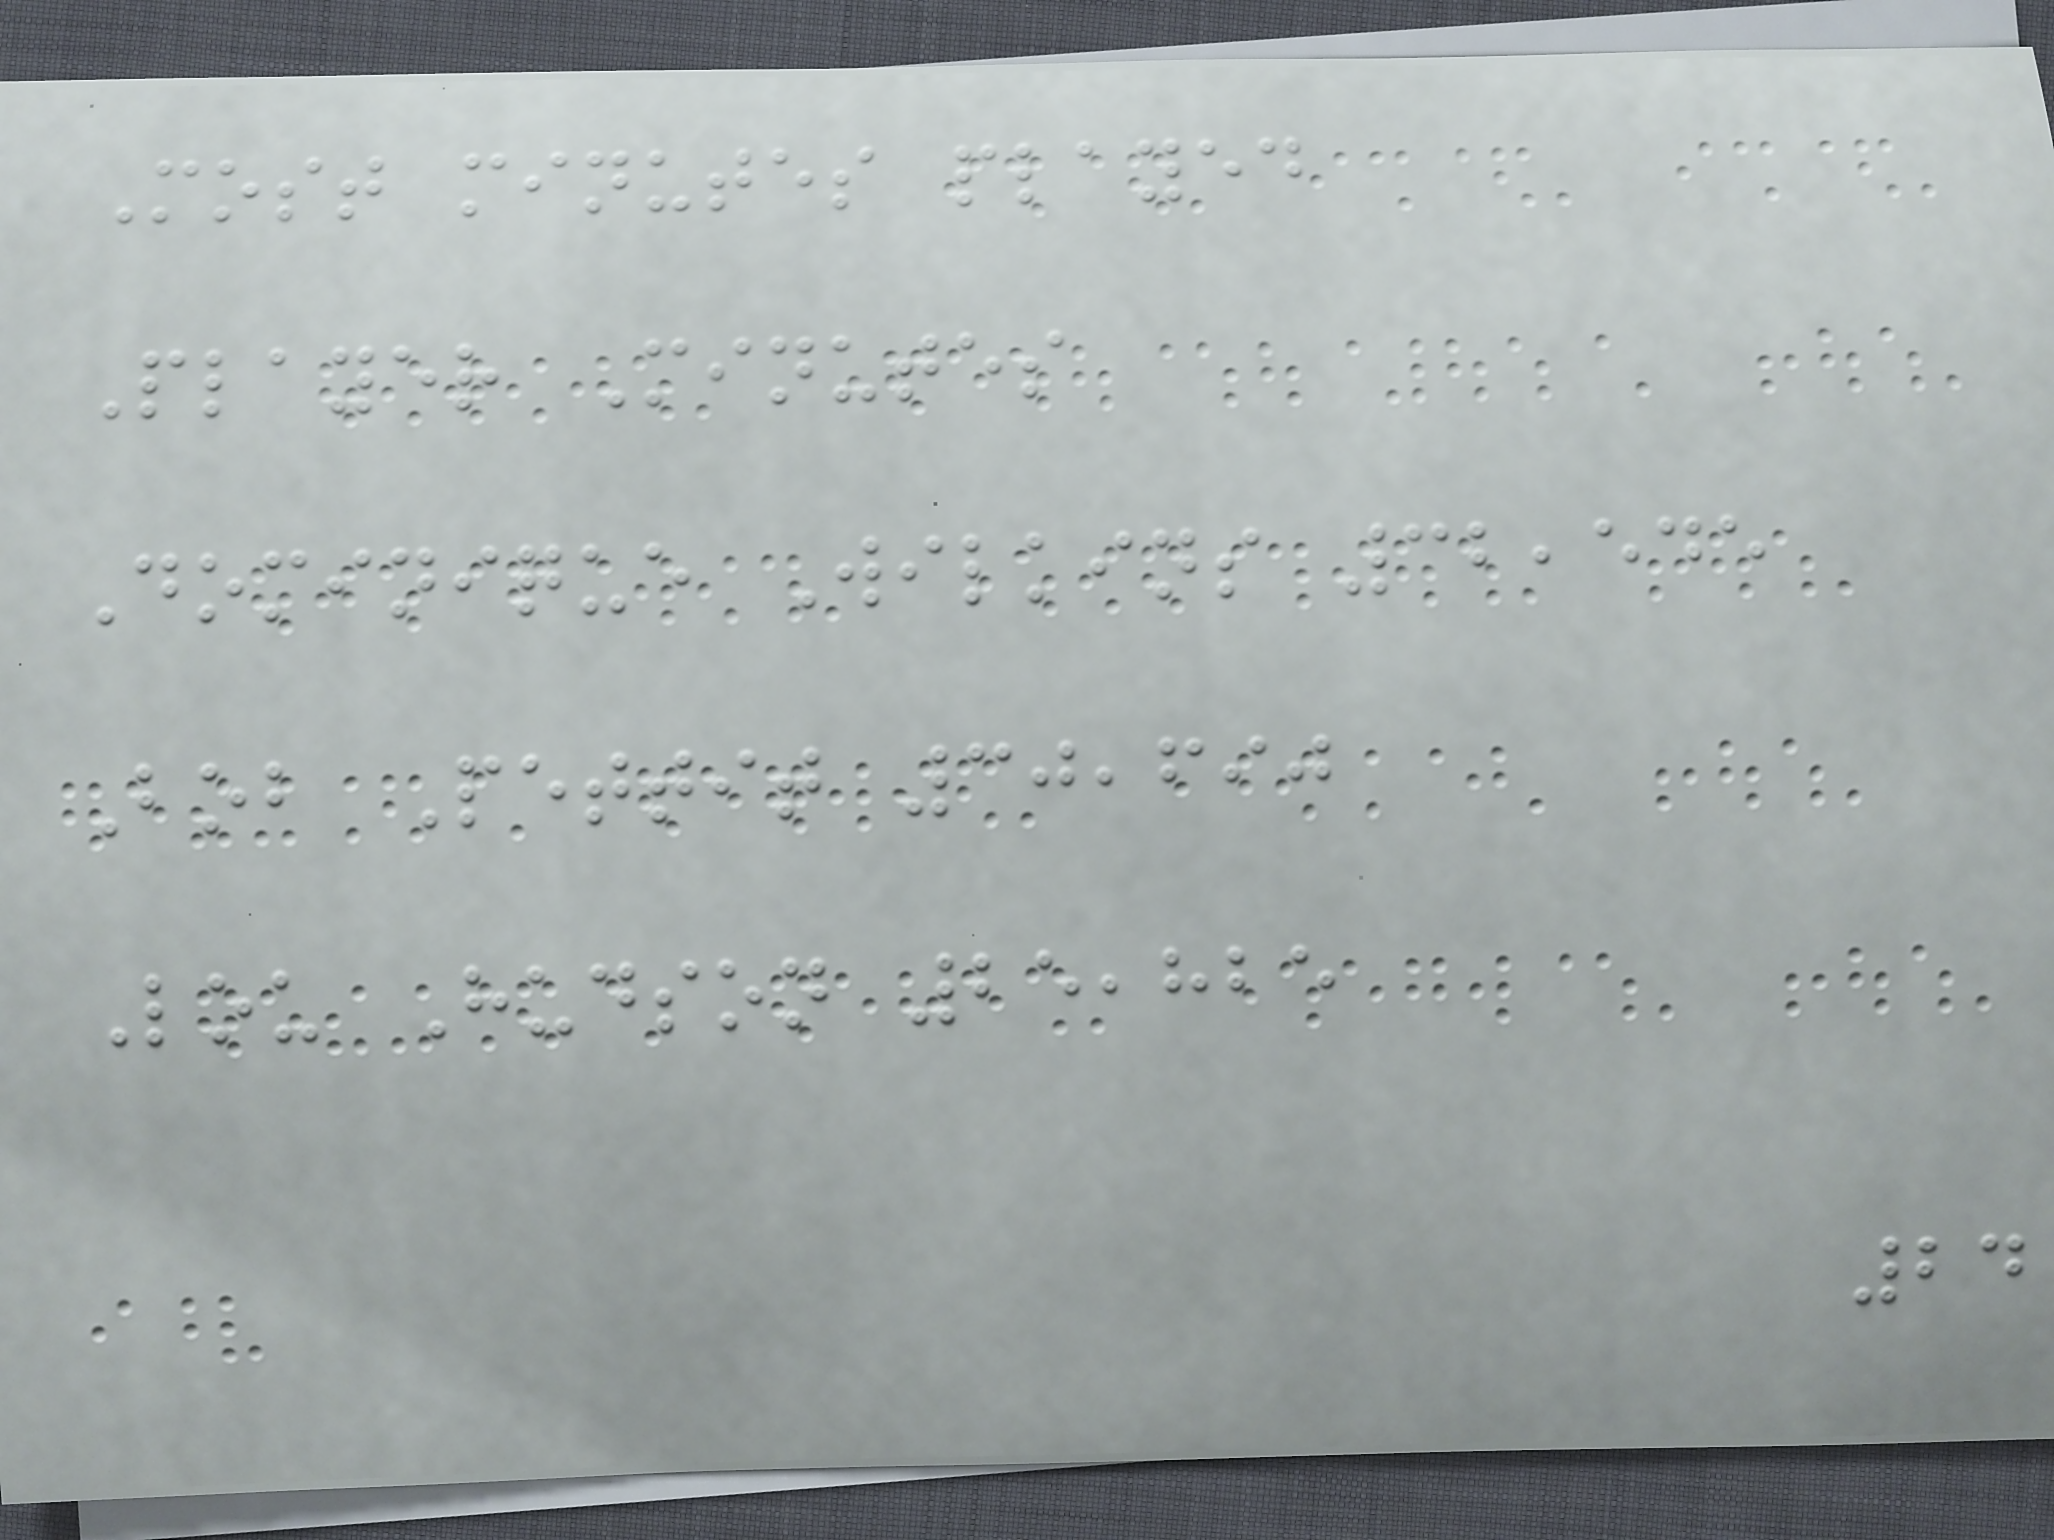Most minutes played
Player Minutes
Dominique Wilkins 32,545
Bob Pettit 30,690
Lou Hudson 25,825
24
